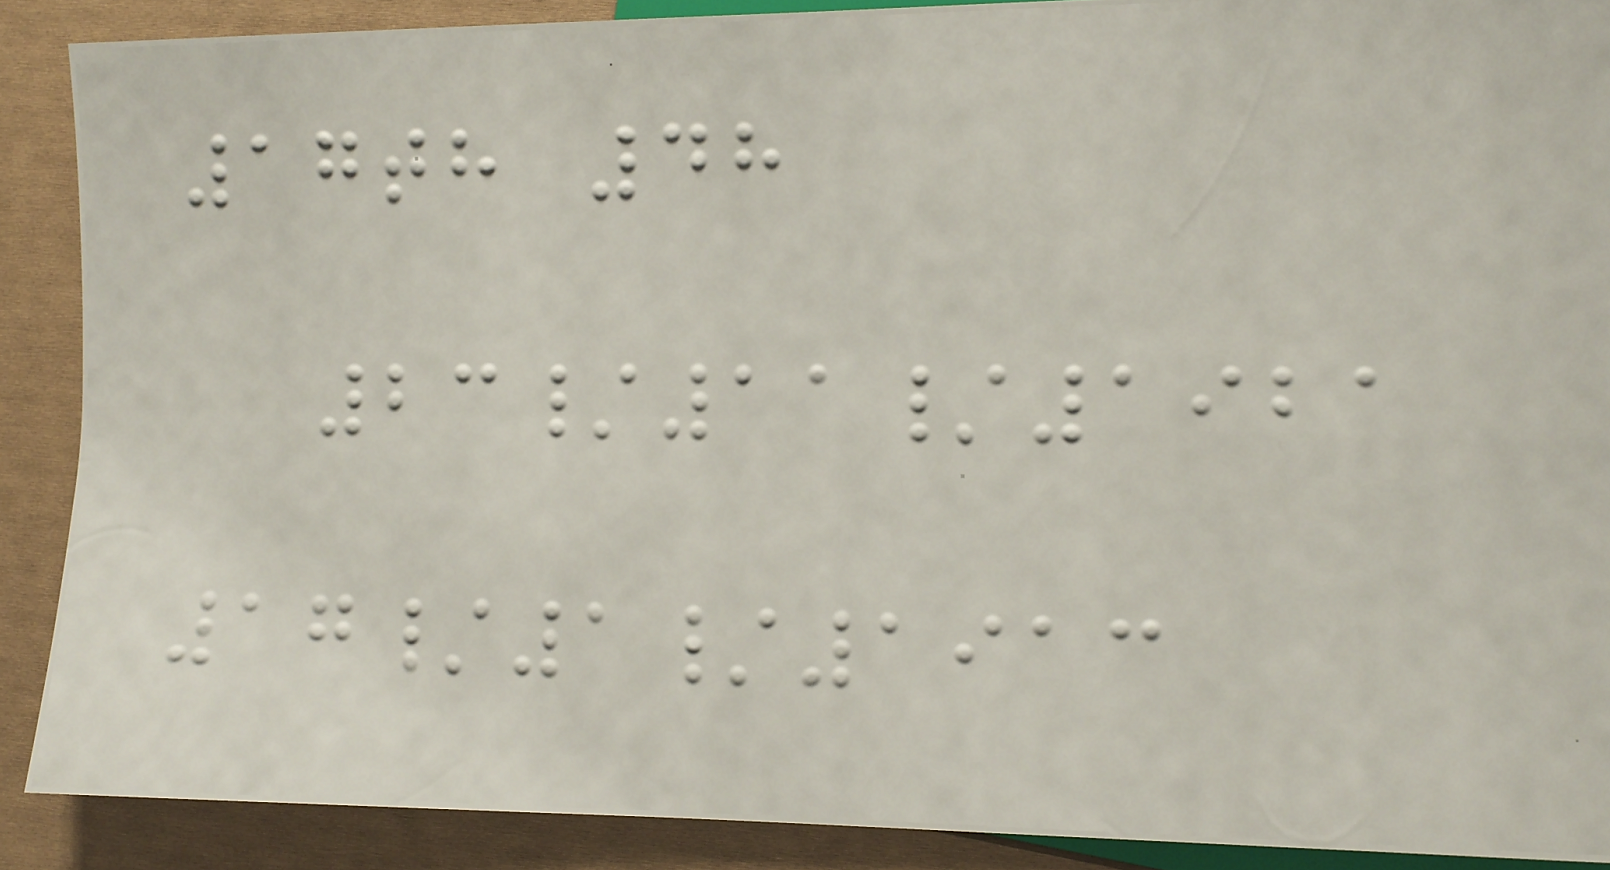17th 48
23/11/1921
17/1/1913
